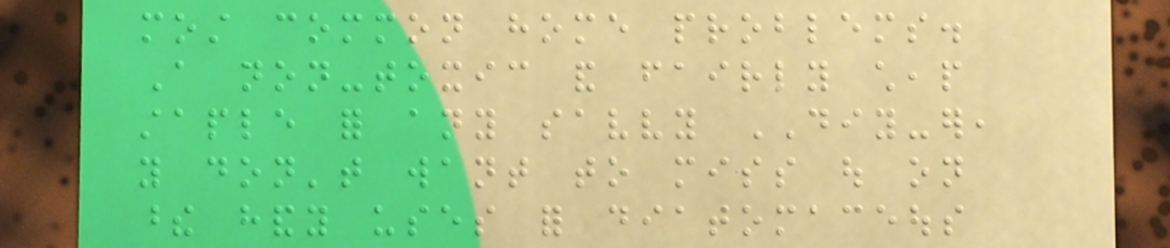most common home problems.
A non-toxic and fairly cheap
staple for any savvy DIY-er,
you don't want to miss out on
these handy uses for diatomaceous
